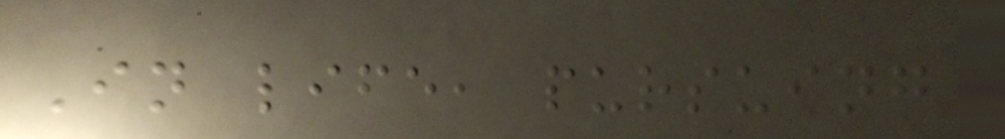In life, pursuing
